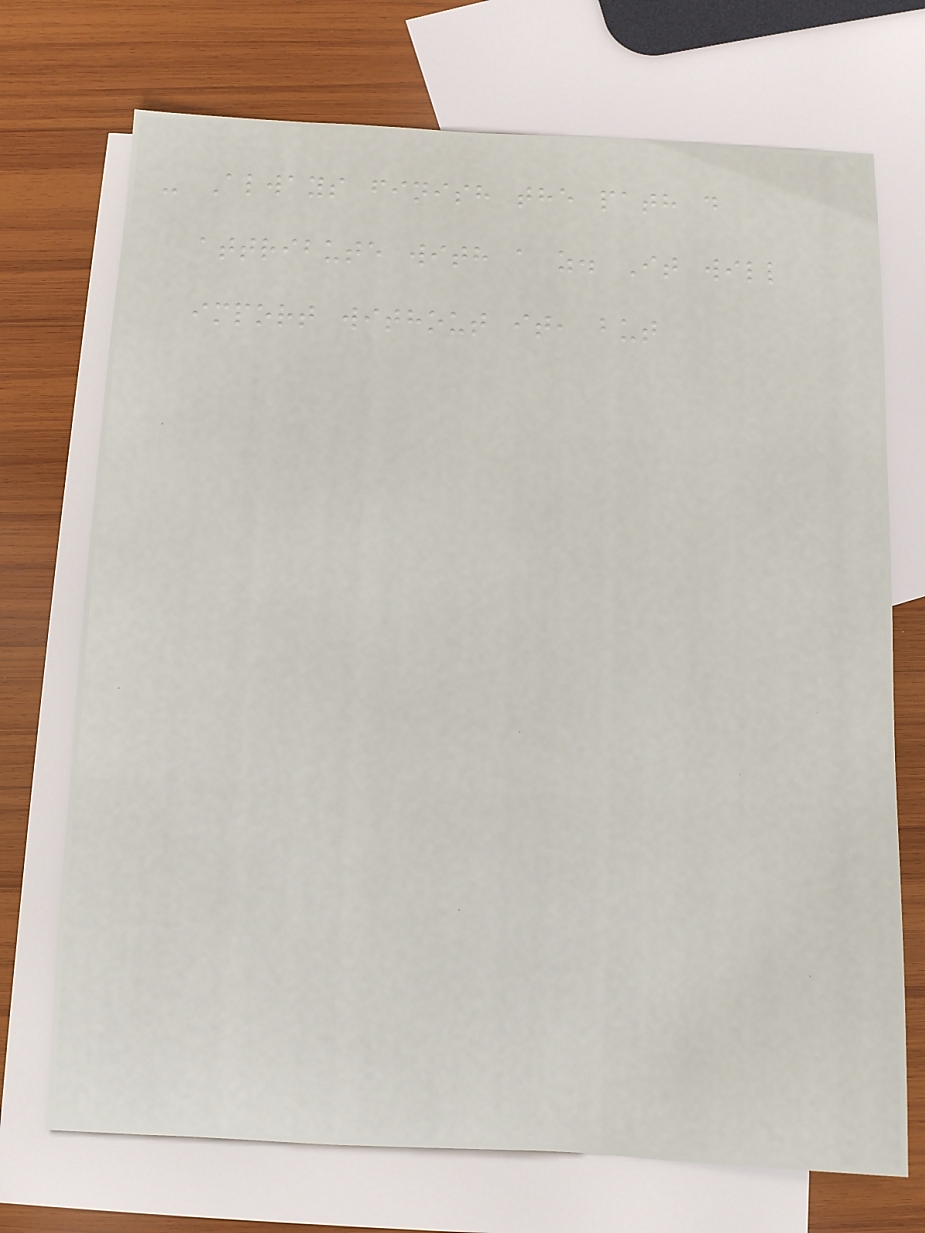- Always finish the path d
attribute with a z. It will
import without it, but
